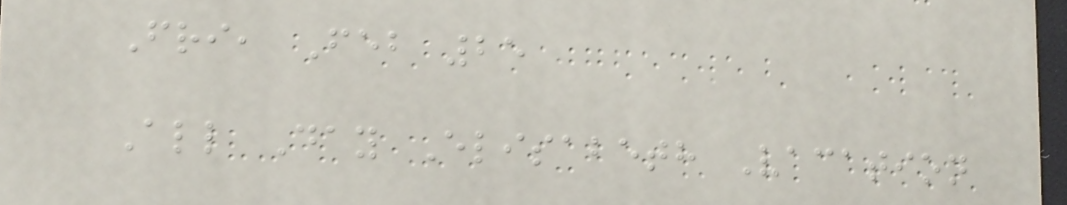Fri, Feb 25
All Day Elisabeth Vacation
